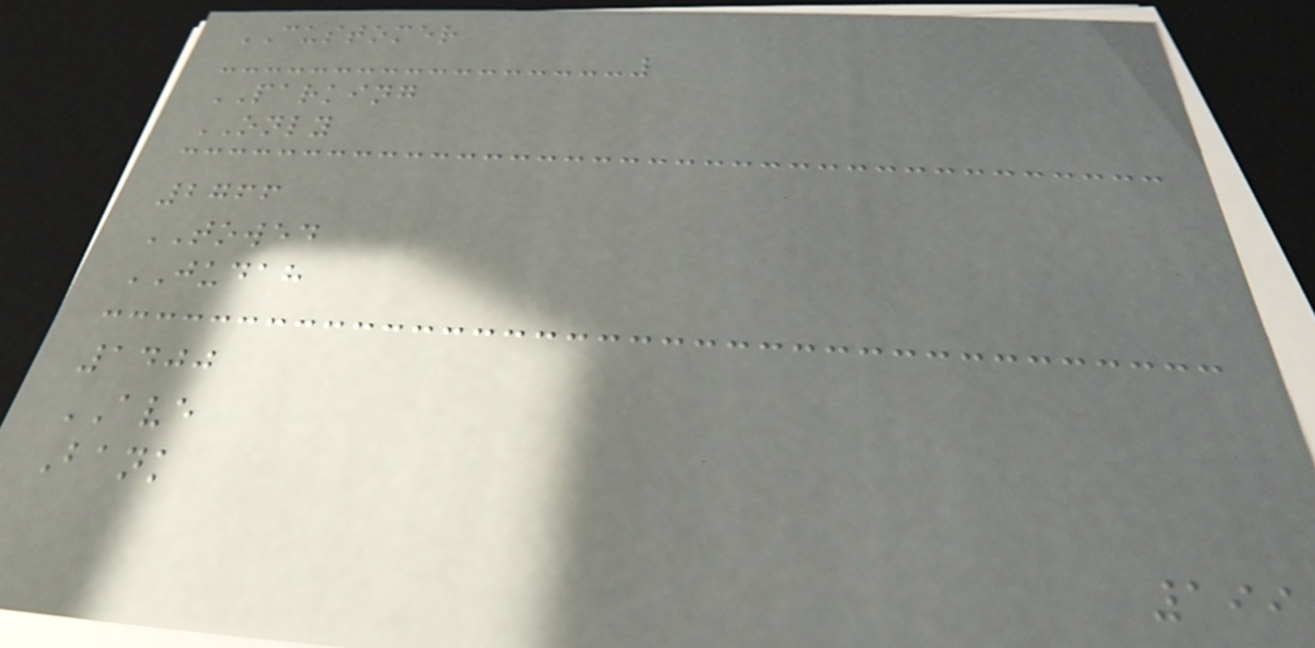CUSTOMER
PARKING
ONLY
2766
TOWED
JUDAH
1400
AVE
Bank
199
